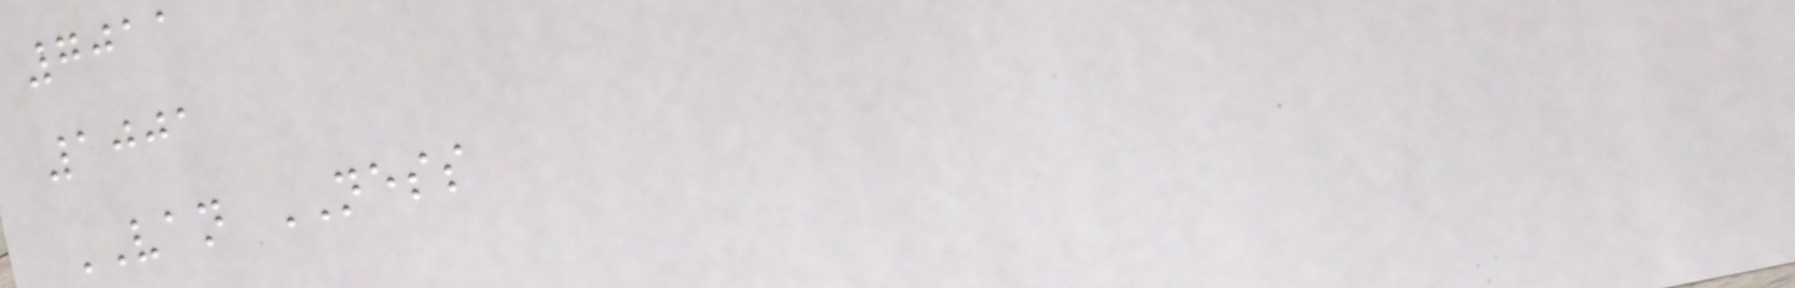7011
1001
VAN NESS
